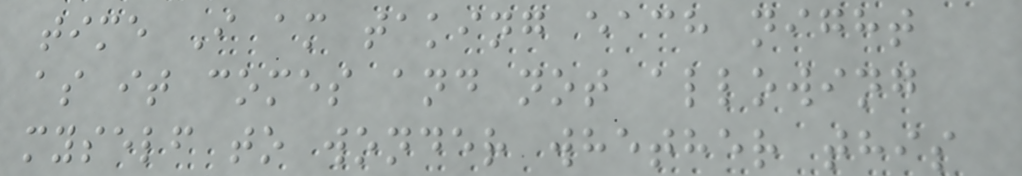time I am taking each night
as it comes and not allowing
myself to wonder whether this
